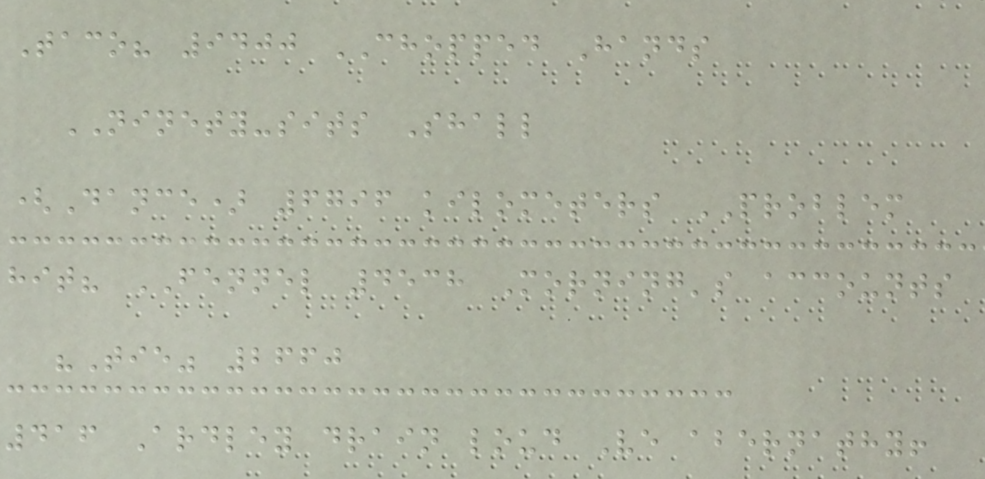Taco? 9400 CHOPPED Hands
NINETY-sits Shall
(Dance) 6796 kilometers PROBLEM
hit? FENNEL 4538 Morning's accounts
"Tie" 2660
416 Ardley drain loud Ve abernathy!
